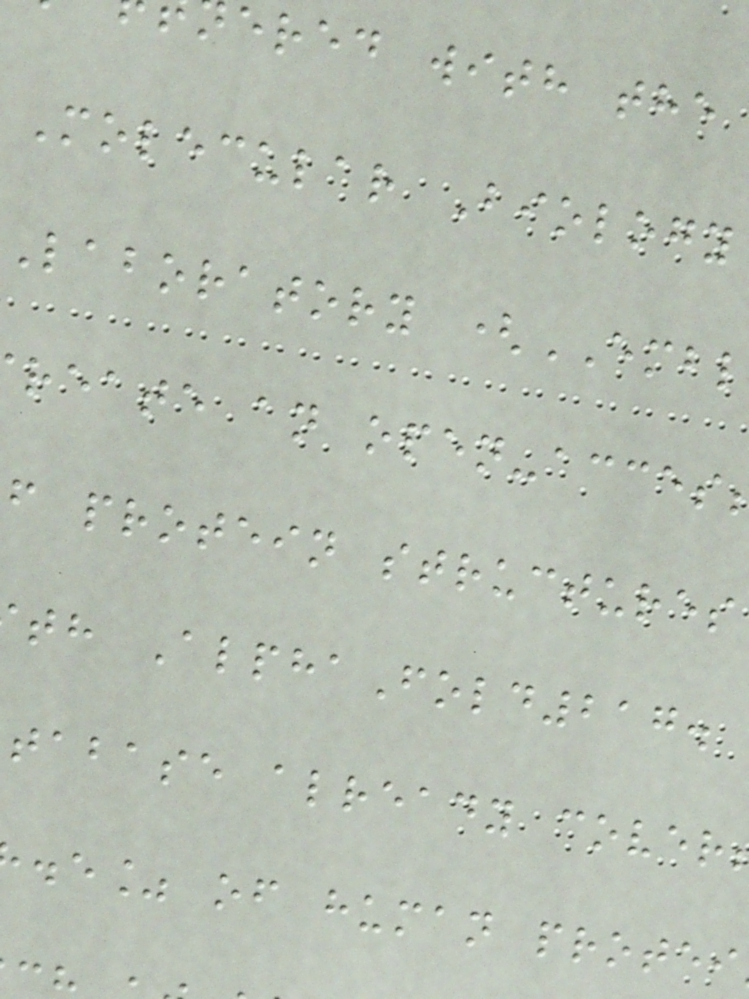ered with the
Molecular Biology
Laboratory (EMBL
reate an open-acces
f protein structures
th AlphaFold217.
tabase already cover
.e% of human protei
